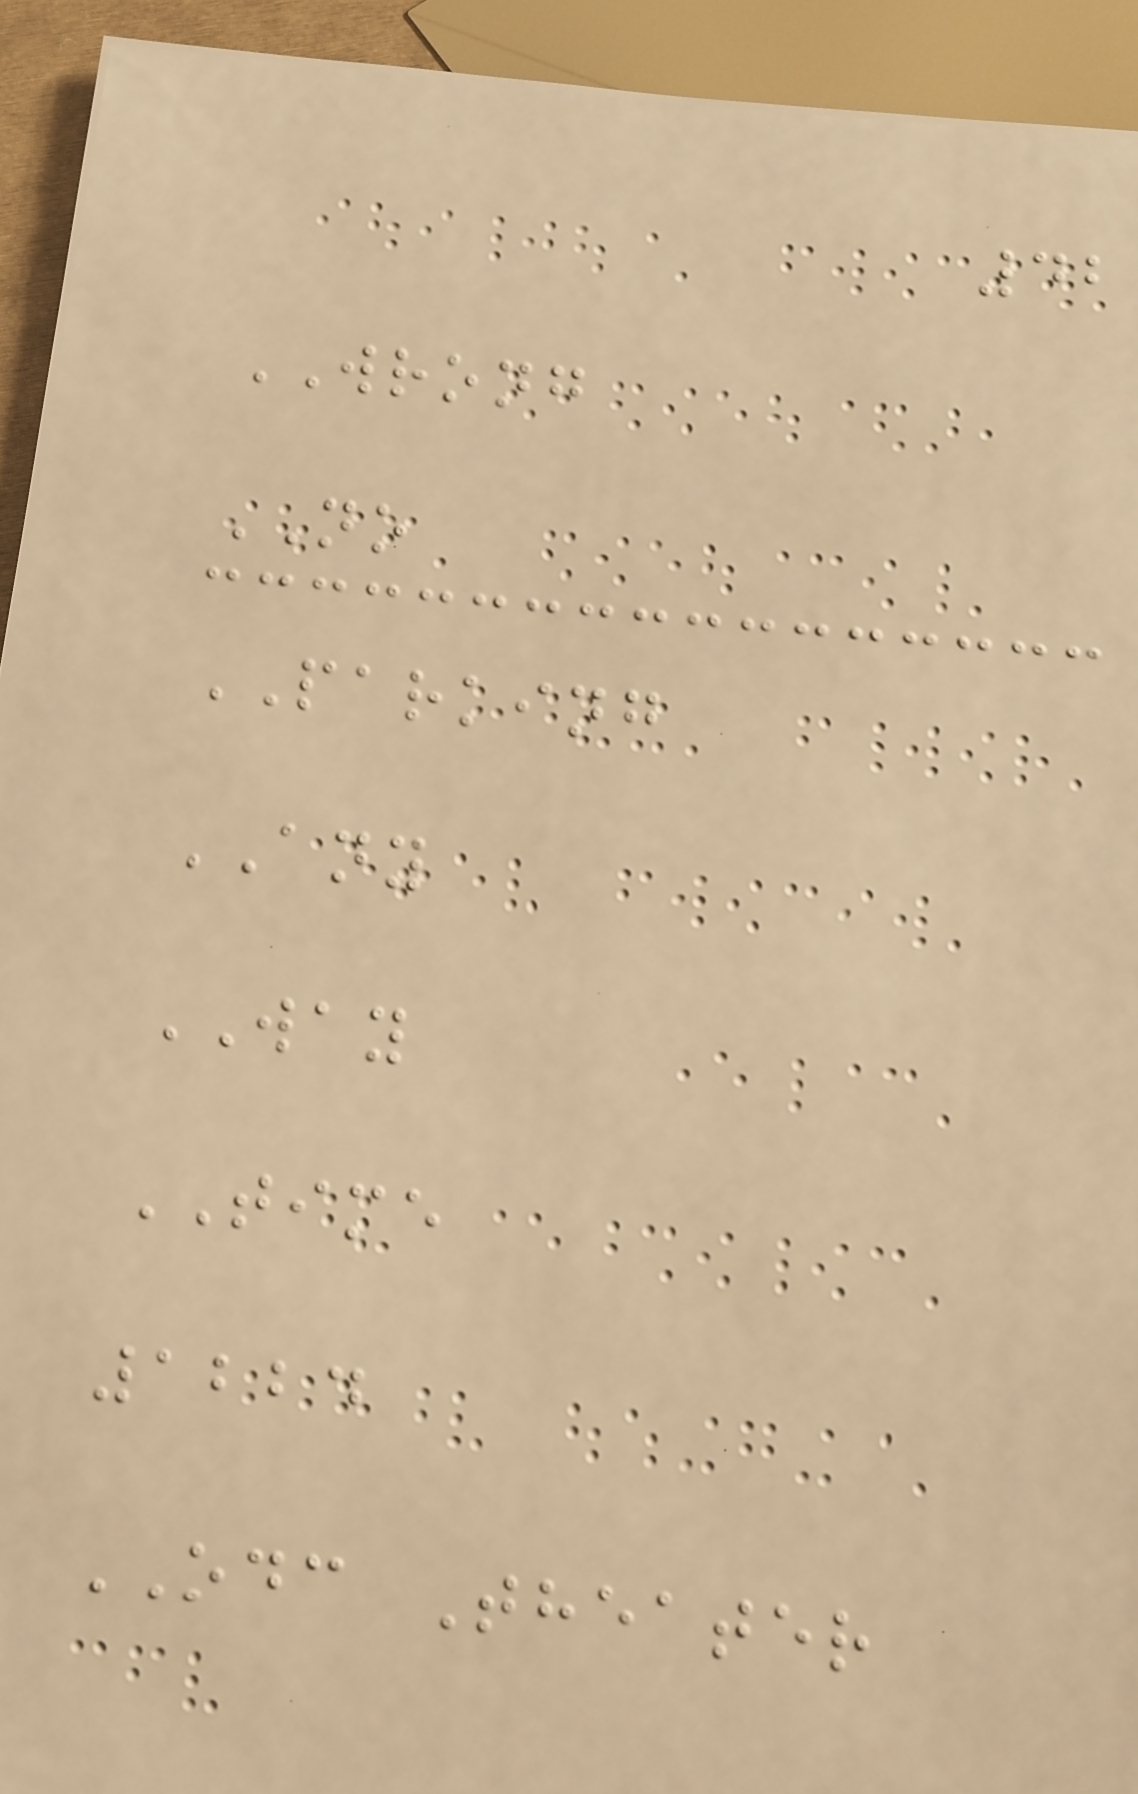42
WRONG
NO
PARKING
ANY
WAY
TIME
1224
ODC Theater
